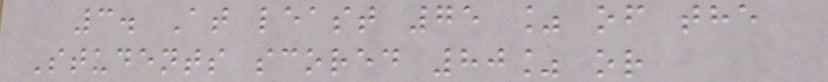3. At least 75 % of the
Students scored 80% or
